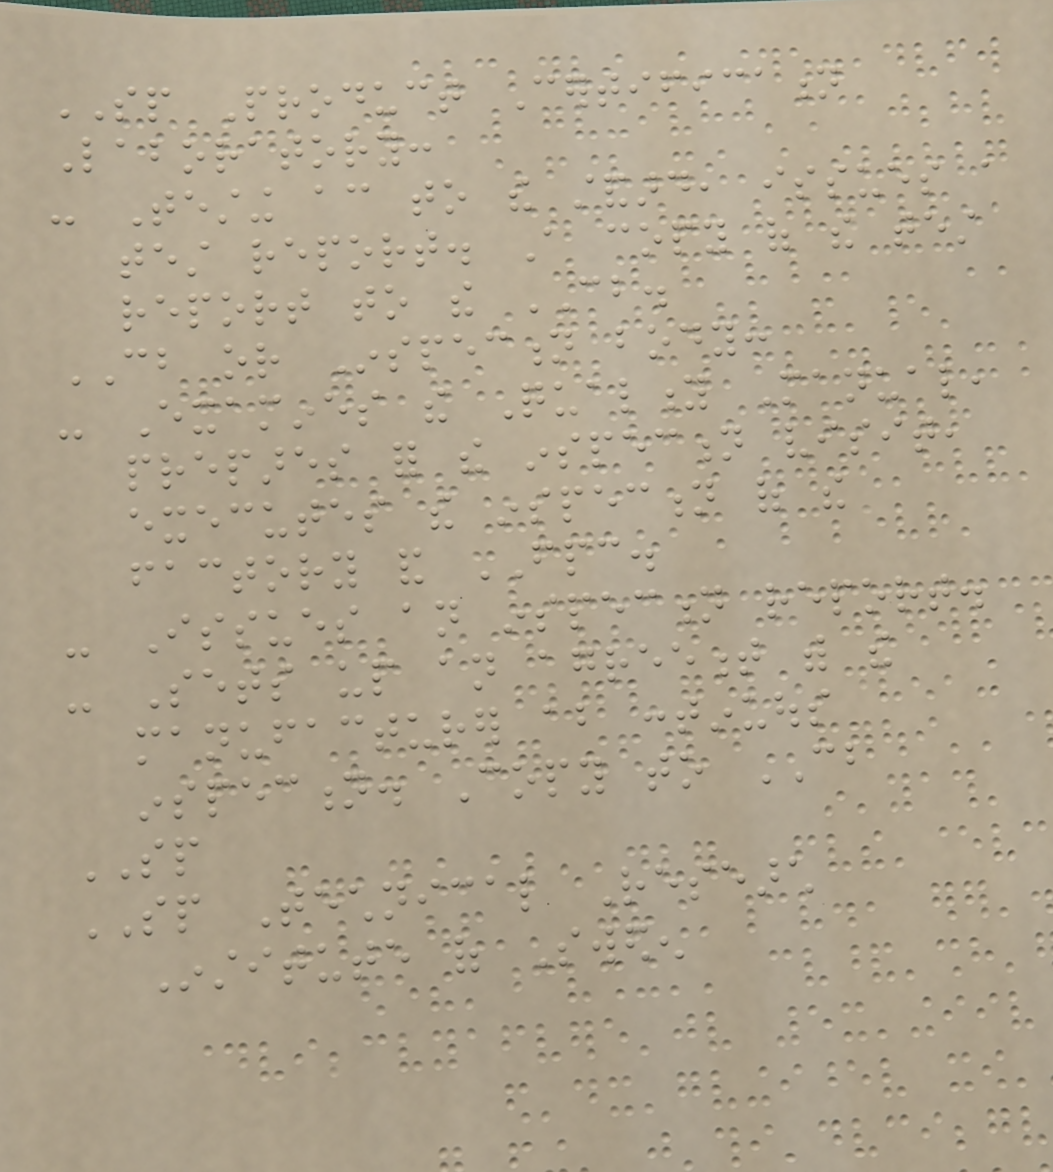SP Product Certification
Laboratory:
- Testing according to the standard, issues a
test report. A copy of the test
report to the CB.
CB or Inspection body:
- Examines the Quality Manual,
prepares for the inspection visit,
executes the inspection of the
factory and FPC.
- Issues an inspection report.
- Sets up an agreement with the
manufacturer about continuous
inspection. Copy to CB
SP
SP Technical Research
Institute of Sweden
